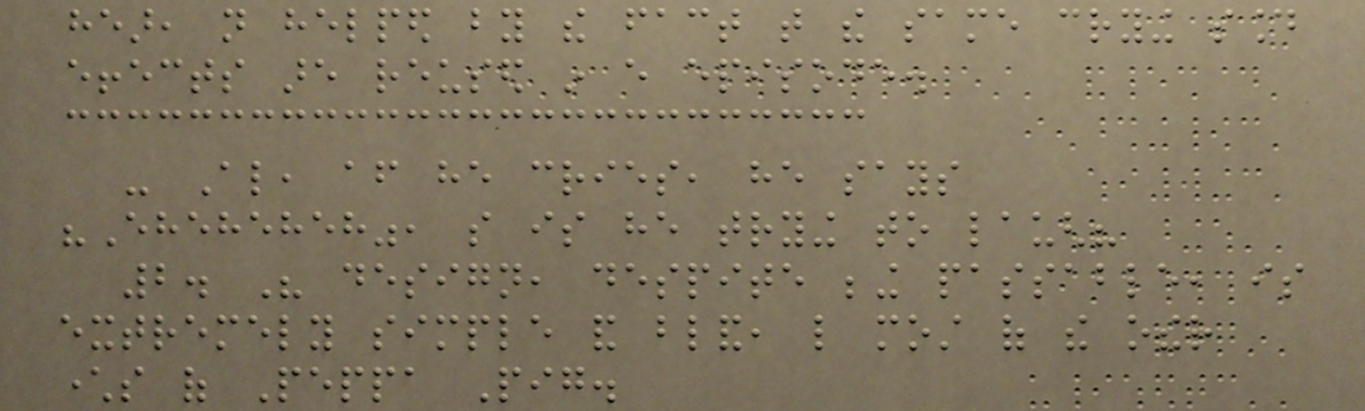hear, not helped by the fact that the same crying sound
effects are reused in every episode.
- Also, after he cries, he says
"Eheheheh", so is he trying to laugh?
2. His design, despite being passable, is
extremely simple and bland, like most of the other
characters of Peppa Pig.
